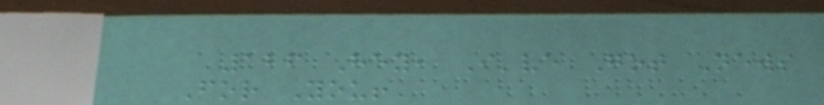126 Hey, I've Got News
For You!
